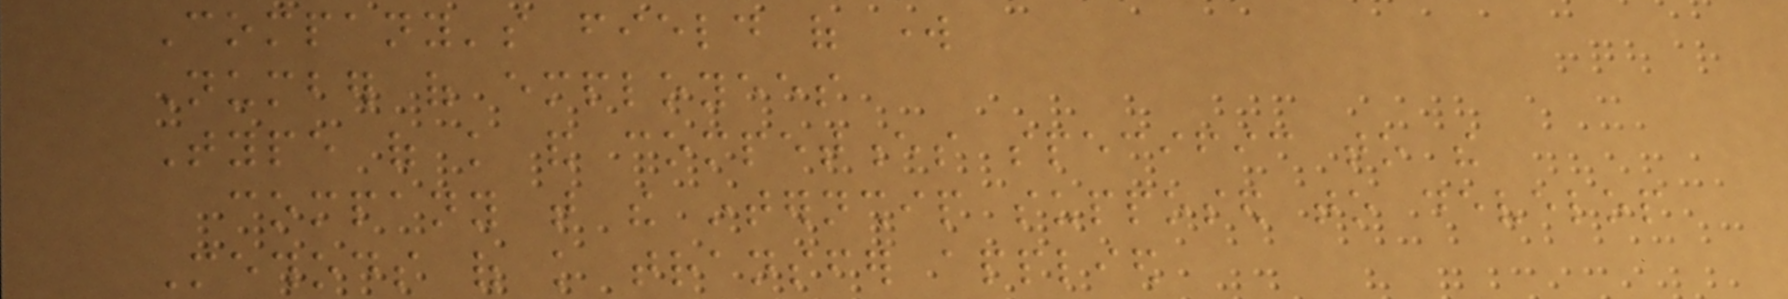Company's field of work
Number of employees
Type of knowledge and competences specific to the
company that the internship supposed to develop
Methods of knowledge transfer applied
